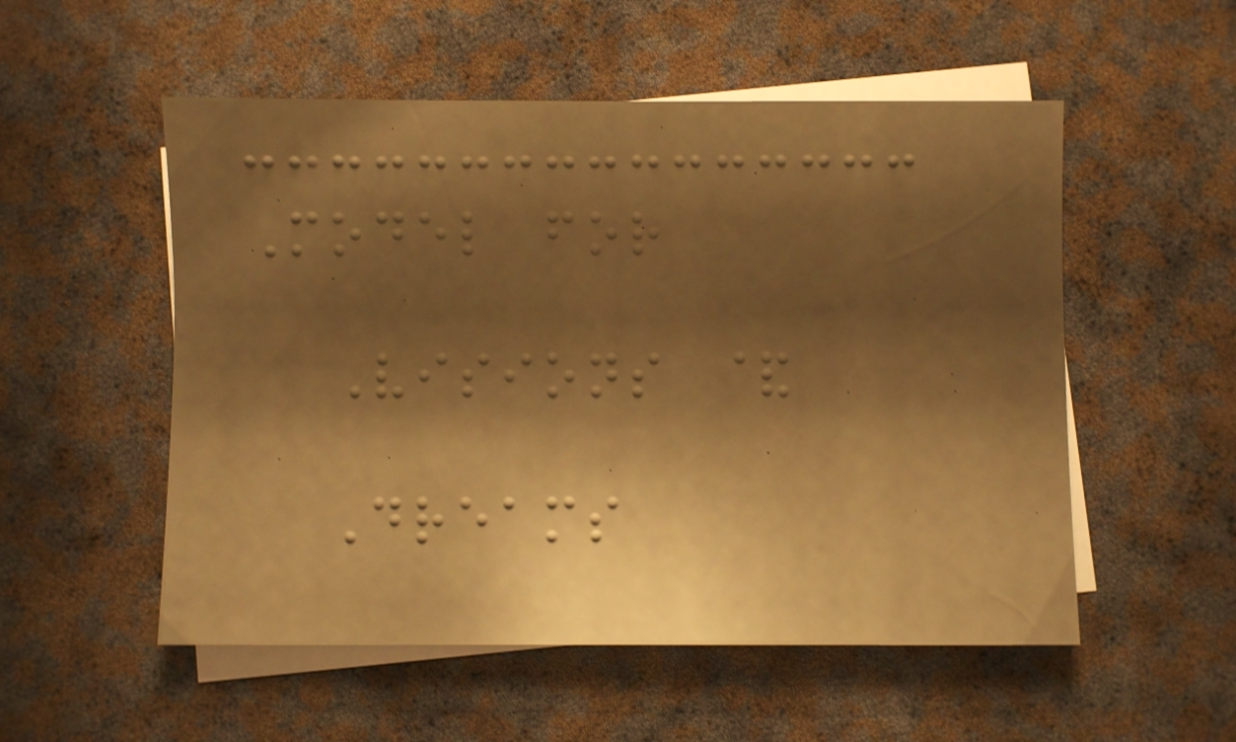Model for
Visions &
Dreams
